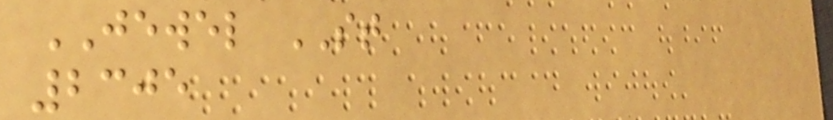JEWEL ST
2305
